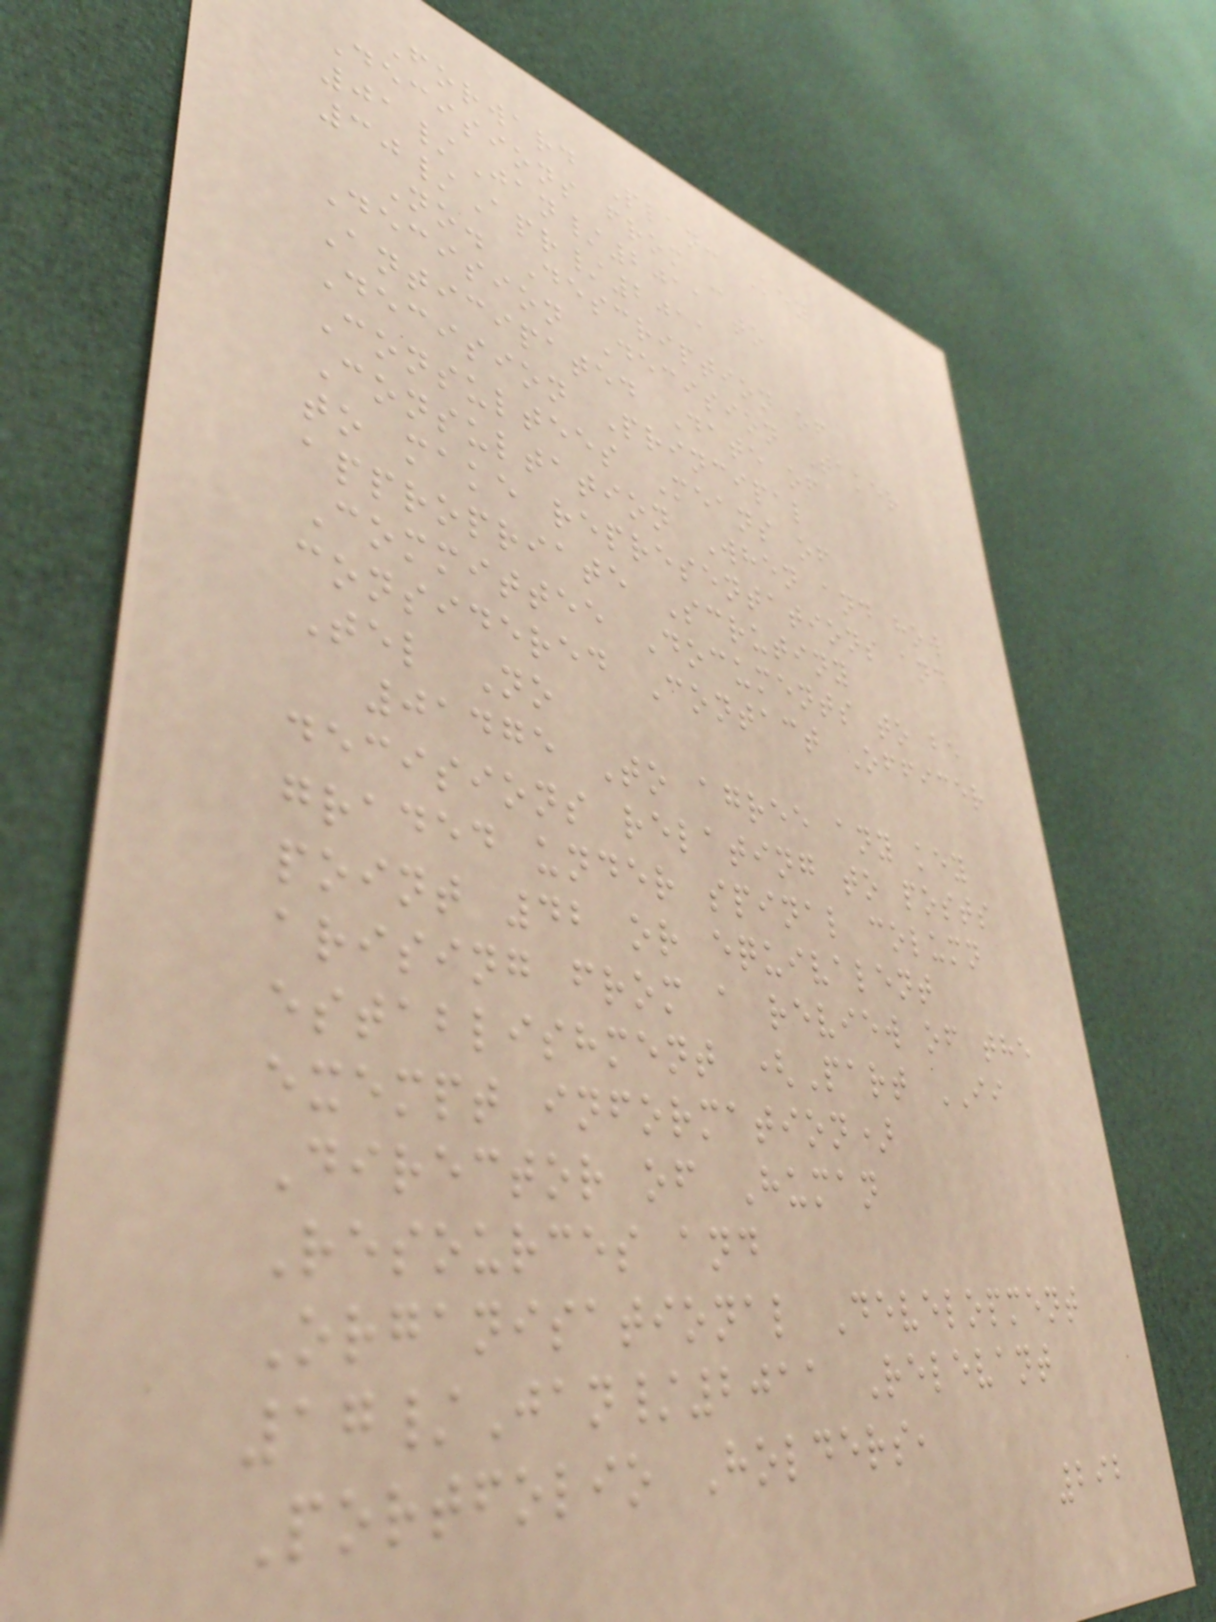Forward Plan: Key
Decisions from -
01/Jan/2011 to
30/Apr/2011
No. Description of
Decision Decision Taker
Anticipated Date of
Decision Principal
Consultees Means of
Consultation When and how
to make representations and
appropriate Scrutiny
Committee Documents to be
considered Contact Officer
Tel No
01475 To agree any key
decisions relating to posts
graded under spinal column
point 42 or equivalent
arising from a review of the
establishment (Part II
exempt information)
Director of Human
Resources and
Organisational Development
17/Jan/2011 Relevant
Portfolio Holders,
292
